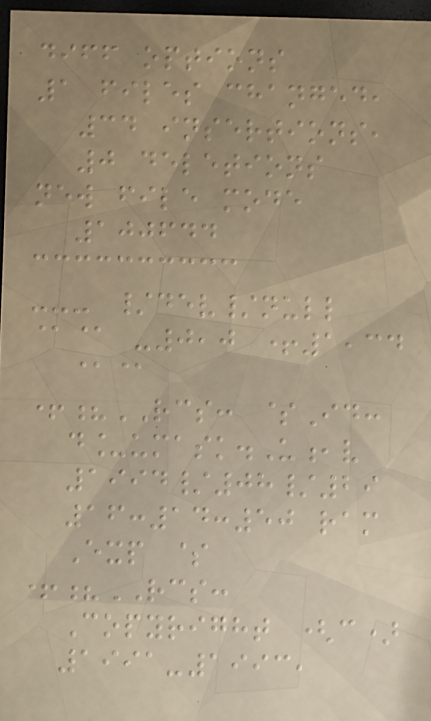diff options
1 files changed,
34 insertions,
0 deletions
new file mode
100644
--- /dev/null
@@ -0,0 +1,34
@@
+?RCS: $Id:
d_umask.U,v
1994/08/29
16:14:50 ram
Exp $
+?RCS:
Copyright (c)
1991-1993,
